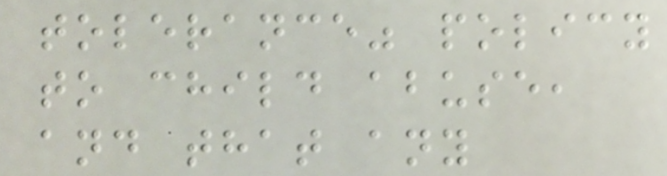tolerance" policy
to child abuse,
and that any
